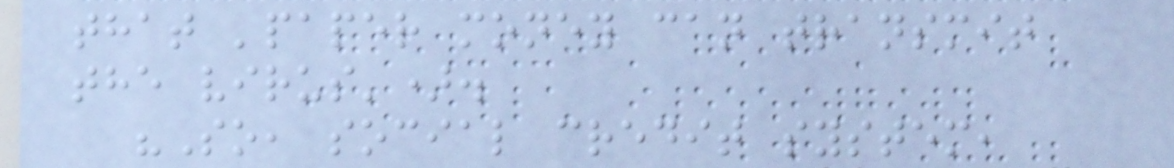that 'paper money can transmit
the virus').
"So, social credit system,
